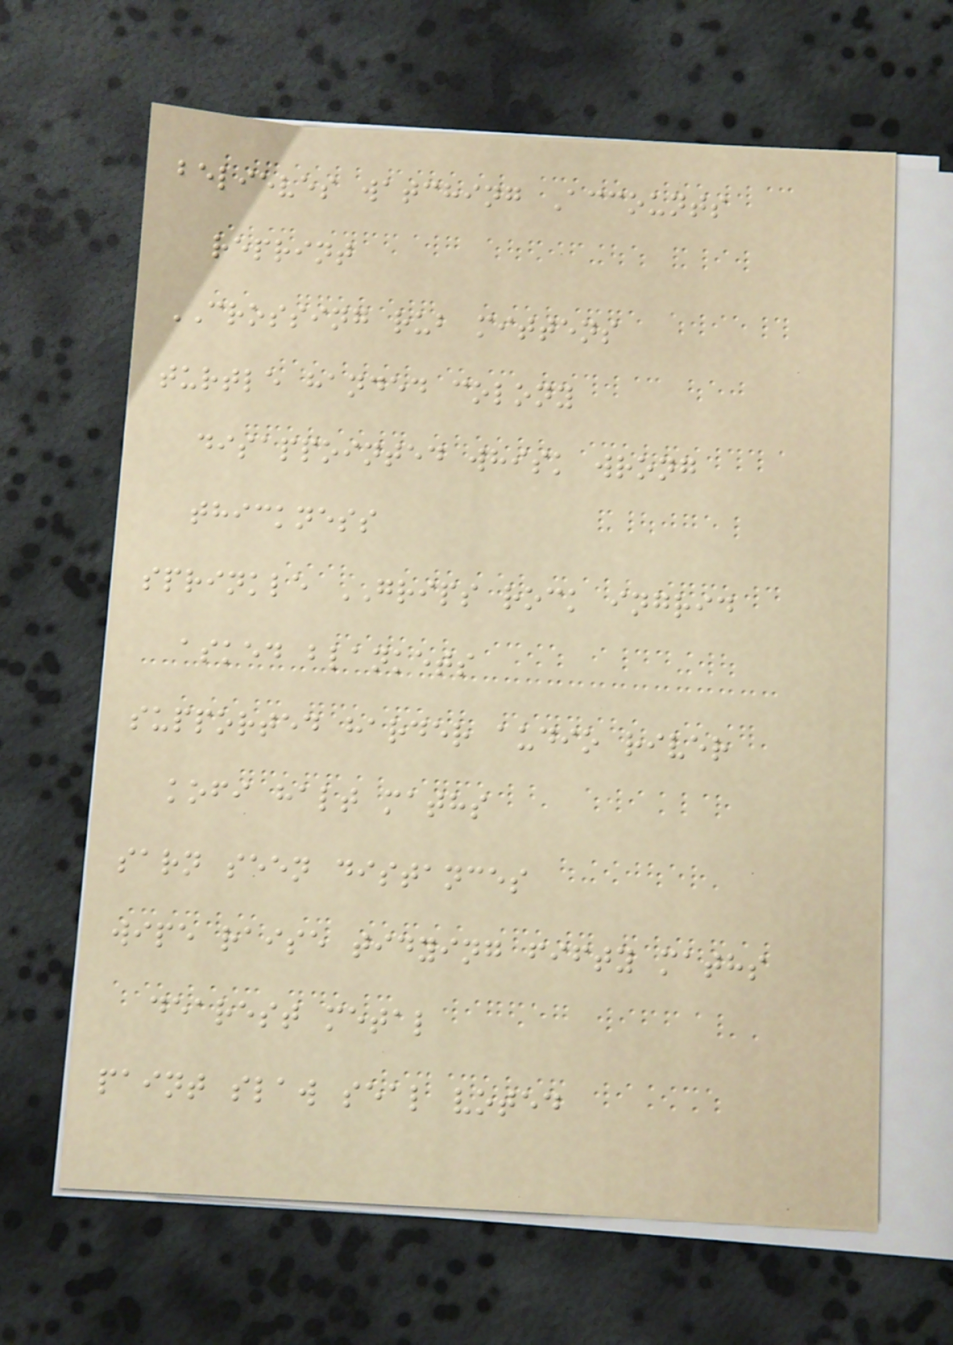believes watching Accounts
reprint
CROSSING rub mittens
turtle handed colony
disappointed whisk wrong
thickness
sprinkle GRIPS rock ingrid
asked blankets
supported harder audio river
kofi halt maths
sarn seen distances
wipe raise tidying fifty maths
dearest metal
paint slaw seal voted
